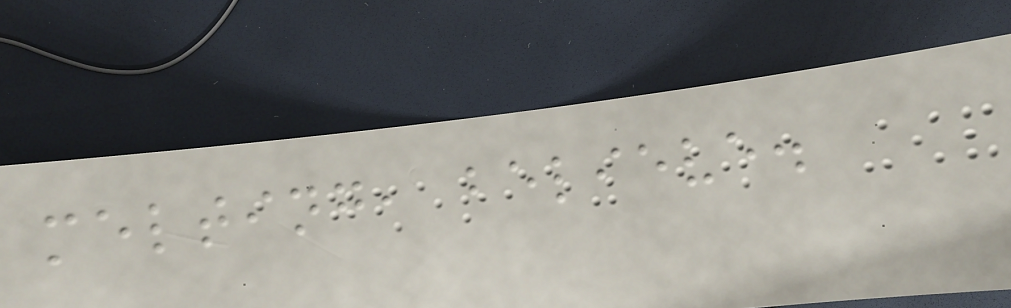melting, believe.
